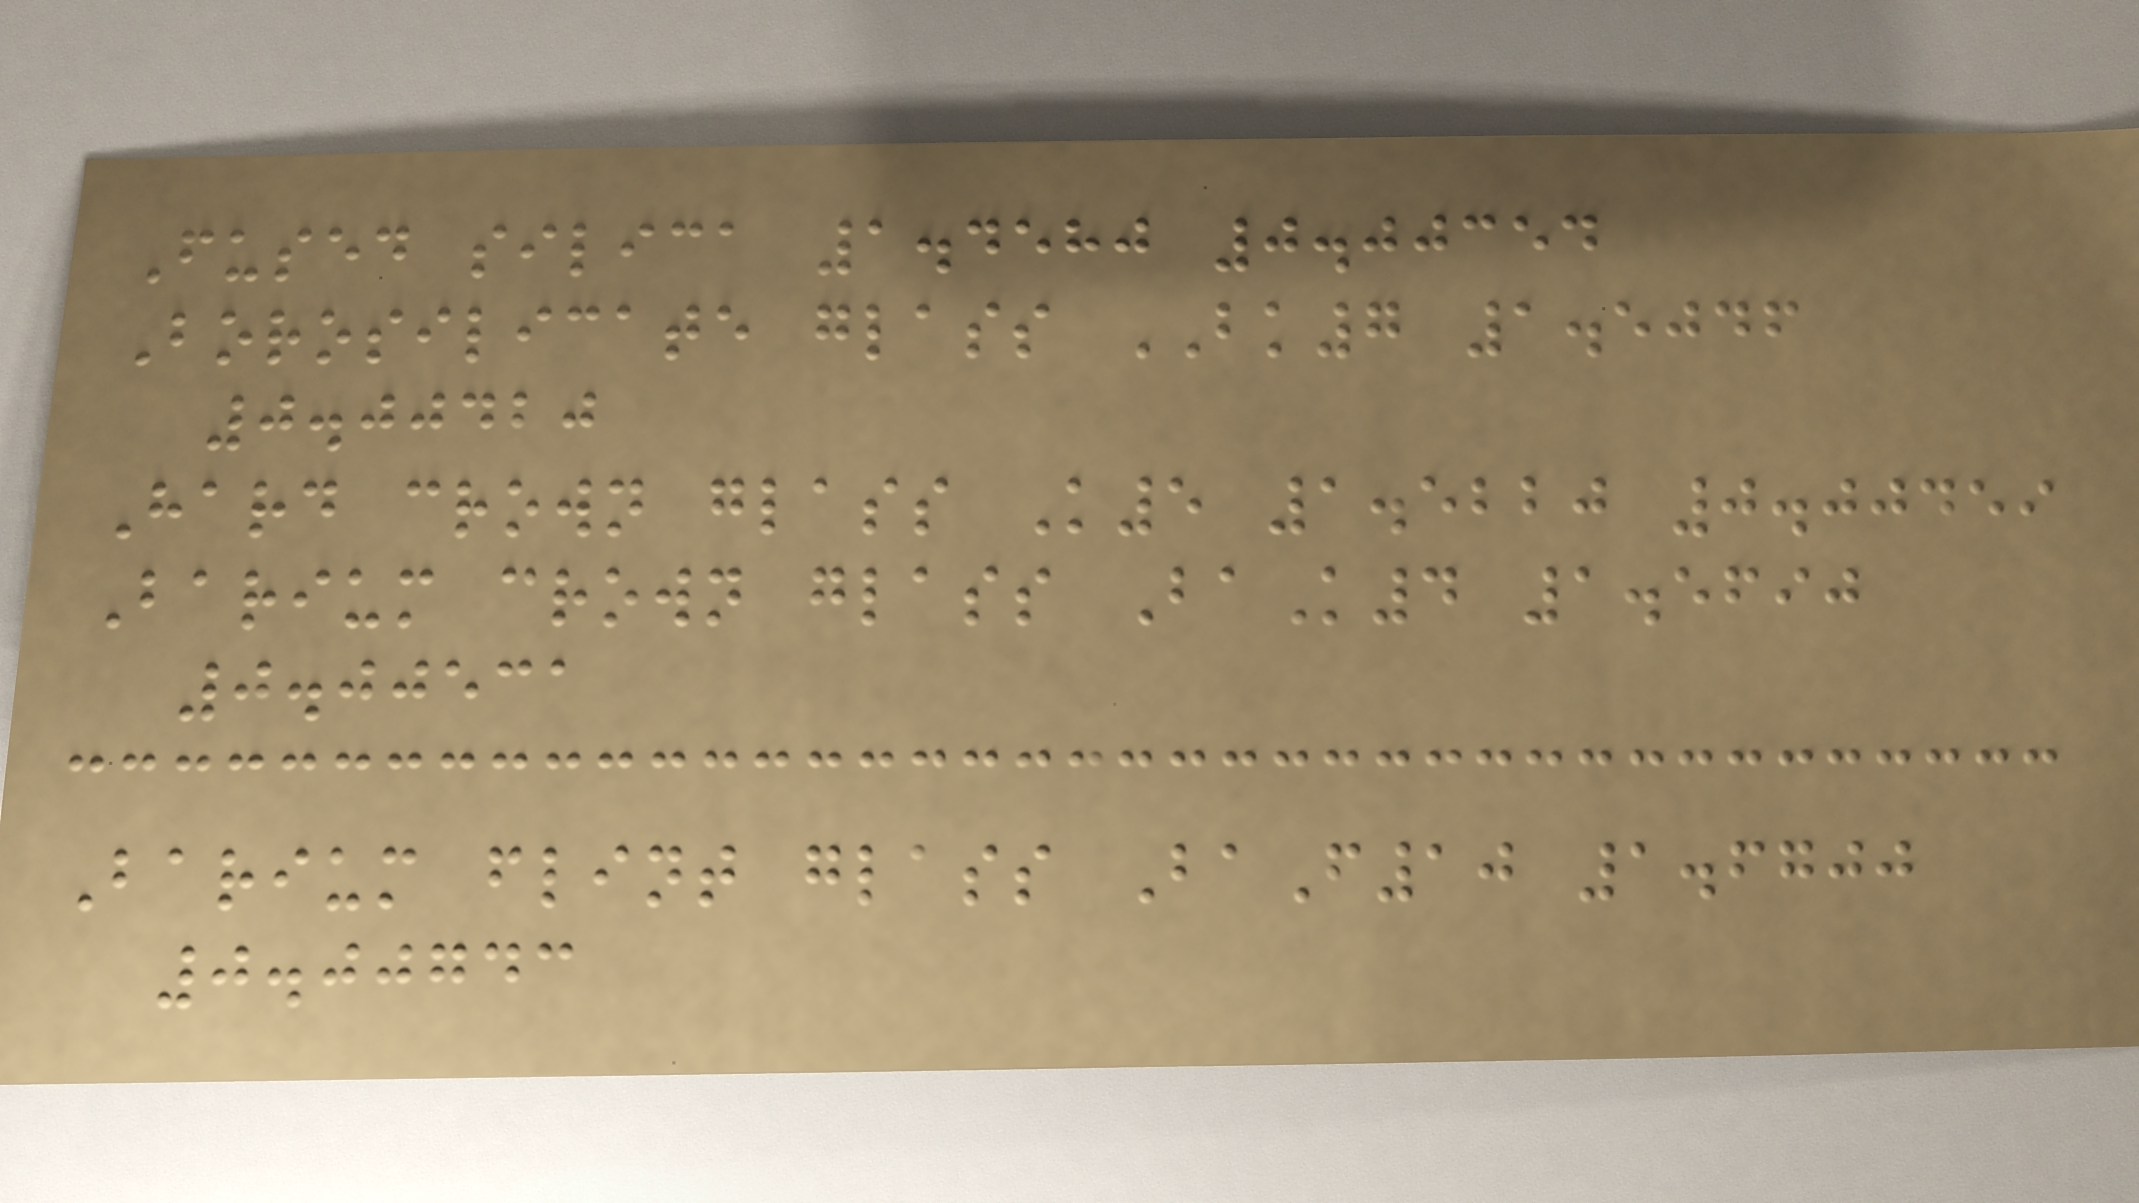Fused silica 1.4580 0.00354
Borosilicate glass BK7 1.5046
0.00420
Hard crown glass K5 1.5220 0.00459
Barium crown glass BaK4 1.5690
0.00531
Barium flint glass BaF10 1.6700
0.00743
